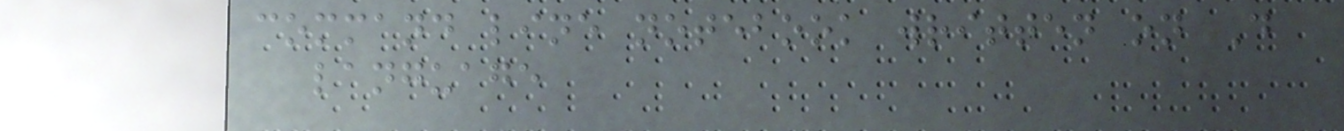command line notebook written on D
language
